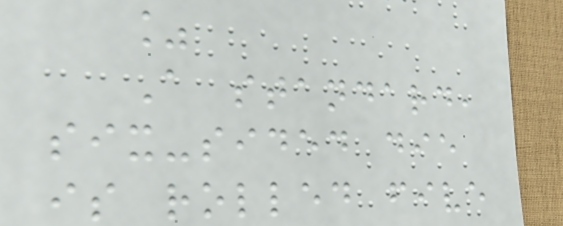%
A standard,
six-sided die
is rolled five
